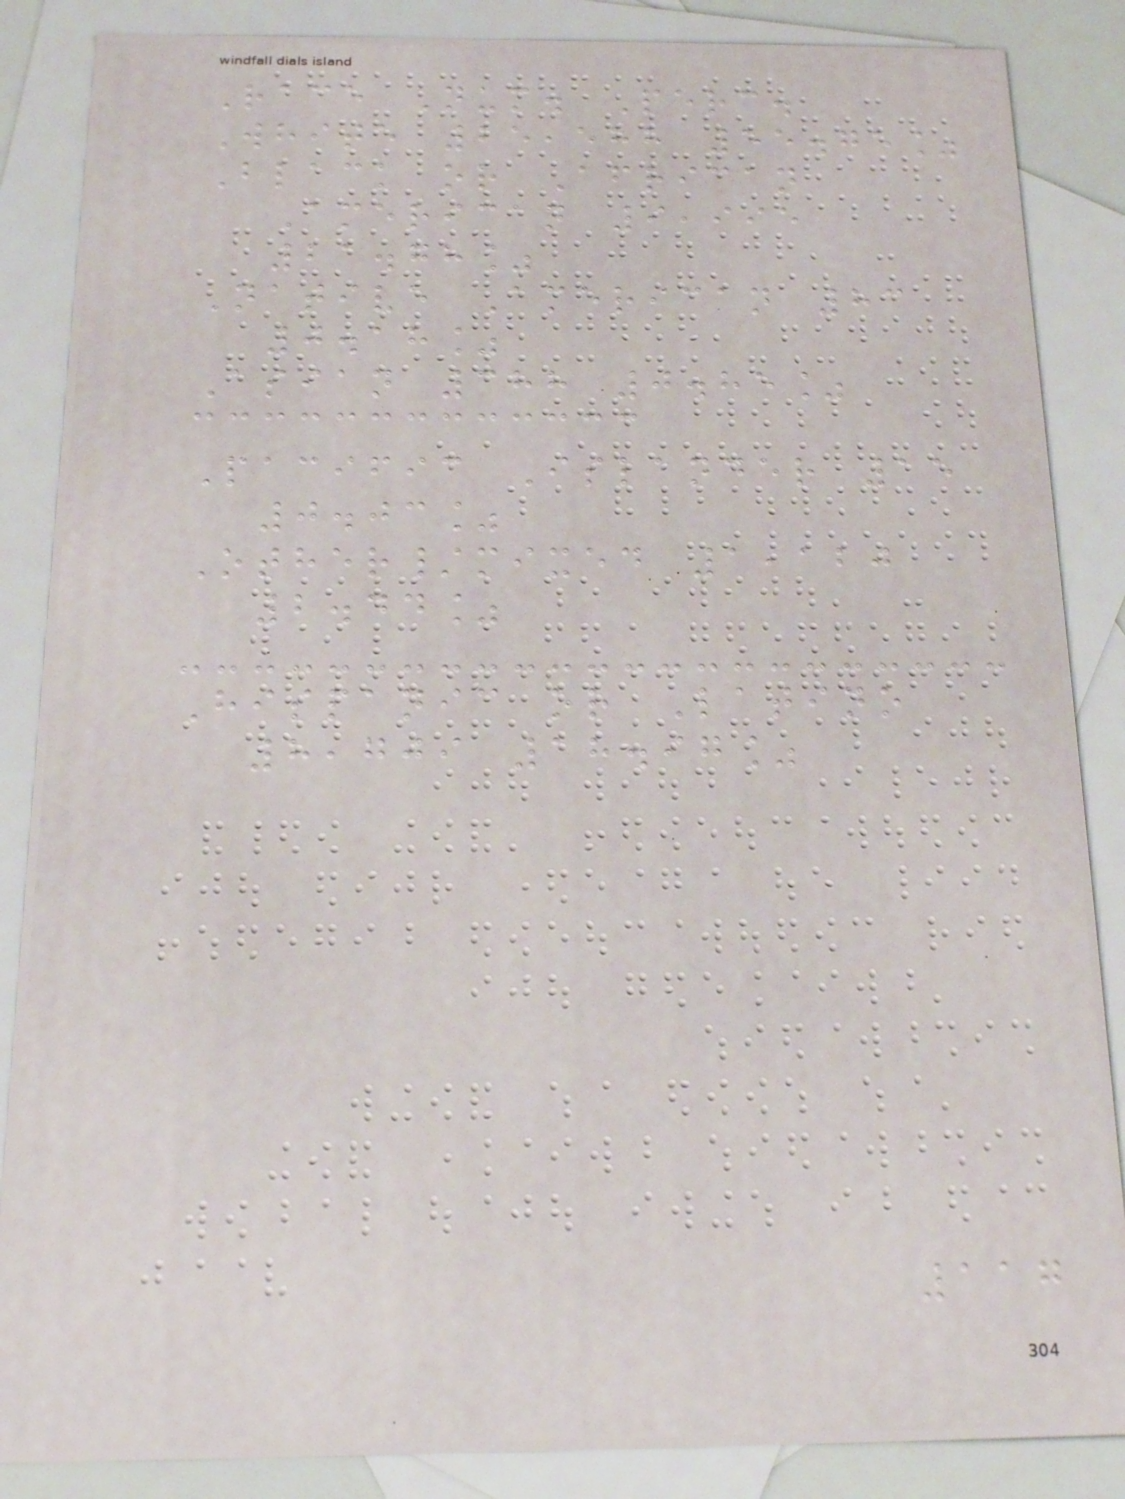Race Num. Perc.
White 25,588 55.75%
Black or African
American 9,995
21.78%
Native American 83
0.18%
Asian 388 0.85%
Pacific Islander 15
0.03%
Other/mixed 1,120
2.44%
Hispanic or Latino
8,709 18.97%
117
